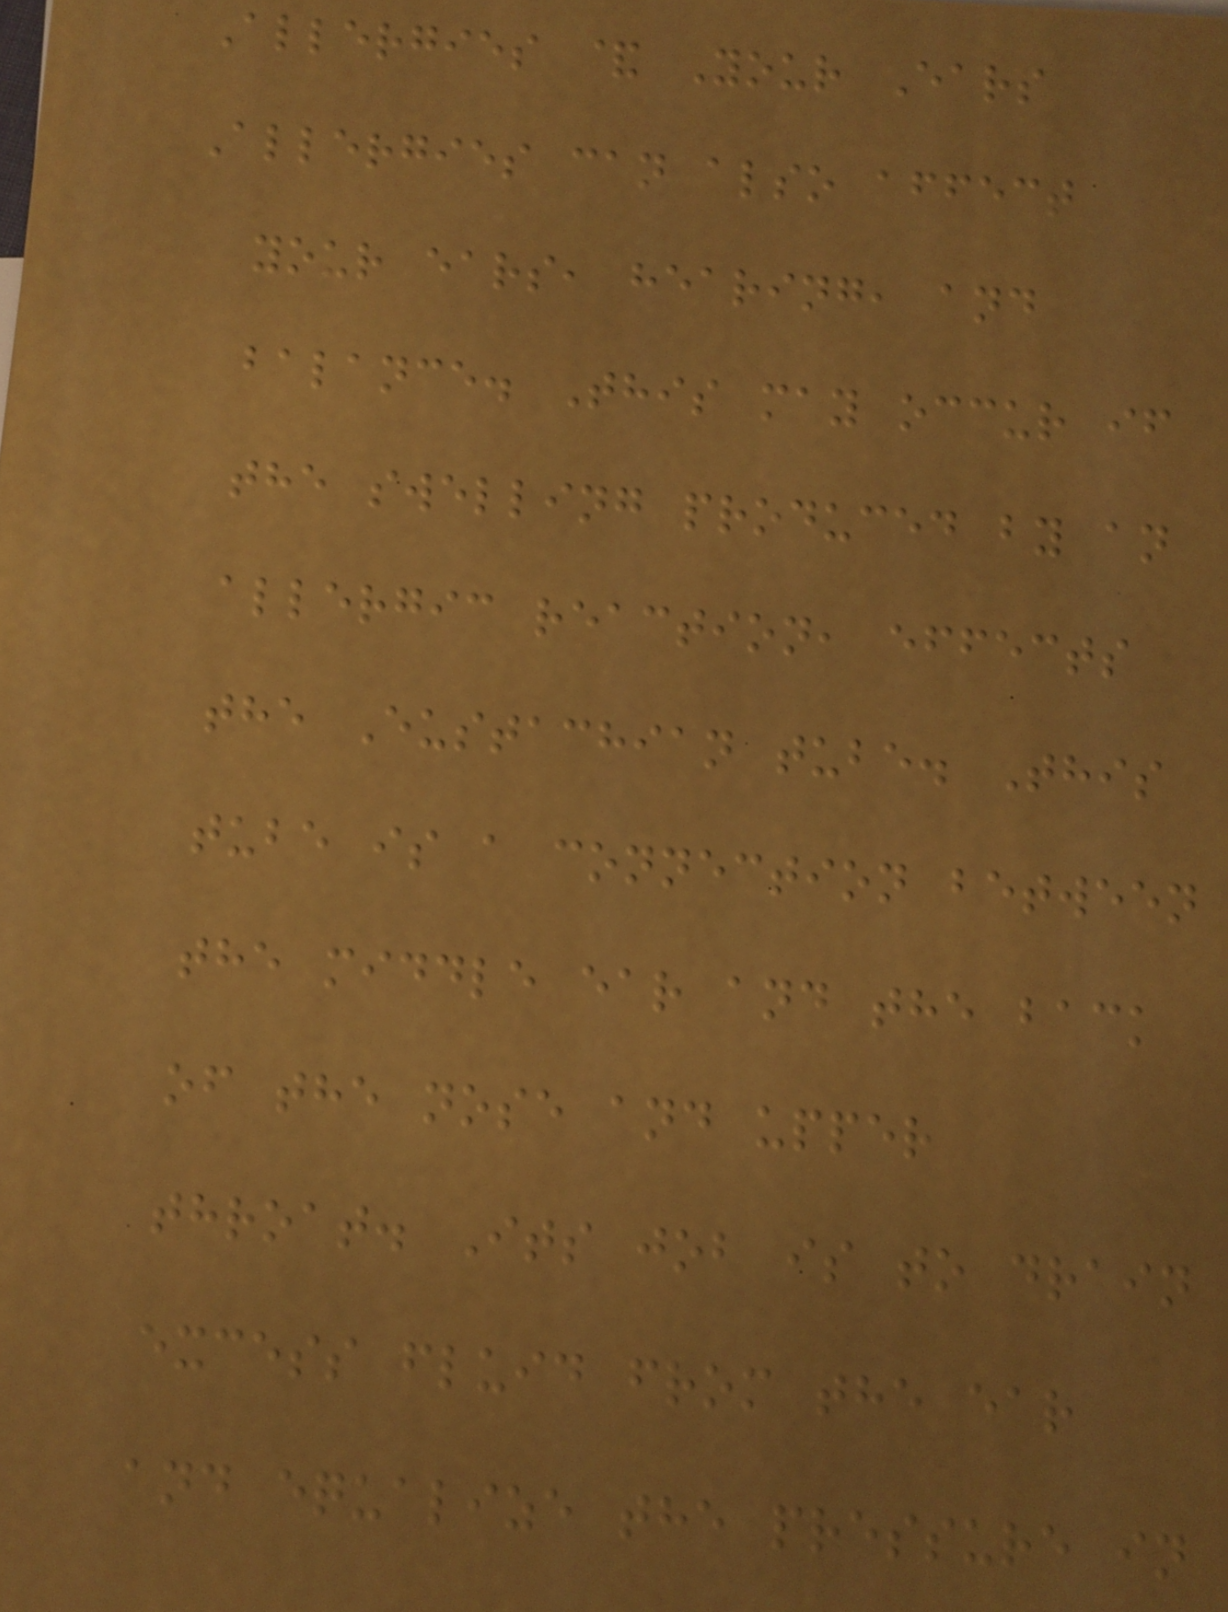Allergies & Your Ears
Allergies can also affect
your ears, hearing, and
balance. This may occur if
the swelling produced by an
allergic reaction, effects
the Eustachian tube. This
tube is a connection between
the middle ear and the back
of the nose and upper
throat. Its job is to drain
excess fluid from the ear
and equalize the pressure in
